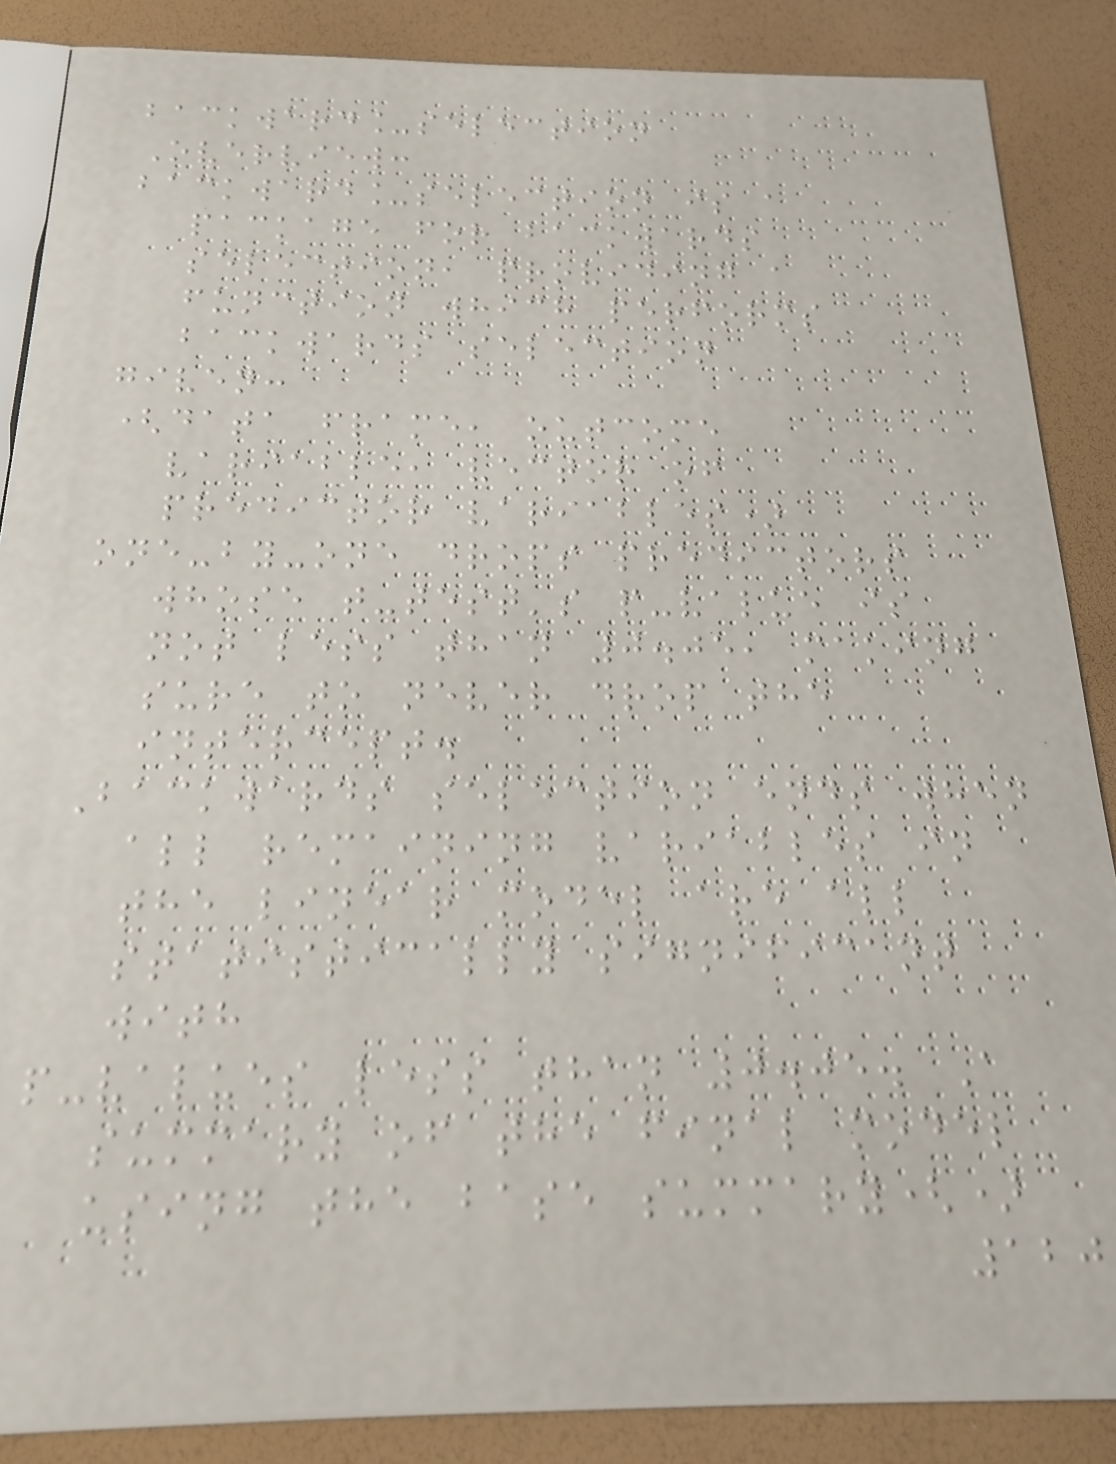backward_selection
Overview:
backward_selection is a
package for backwards
selection, providing a
function which performs
backwards selection
given:
(data frame, outcome
variable, vector of
predictor variables)
one-by-one drops predictors
whose t-test's p-value is
not less than 0.05, making
sure to never drop the
intercept.
Backwards selection ends when
all remaining variables in
the linear model are all
statistically significant
with
p-values less than 0.05. A
summary of the final model
using the base summary()
120
